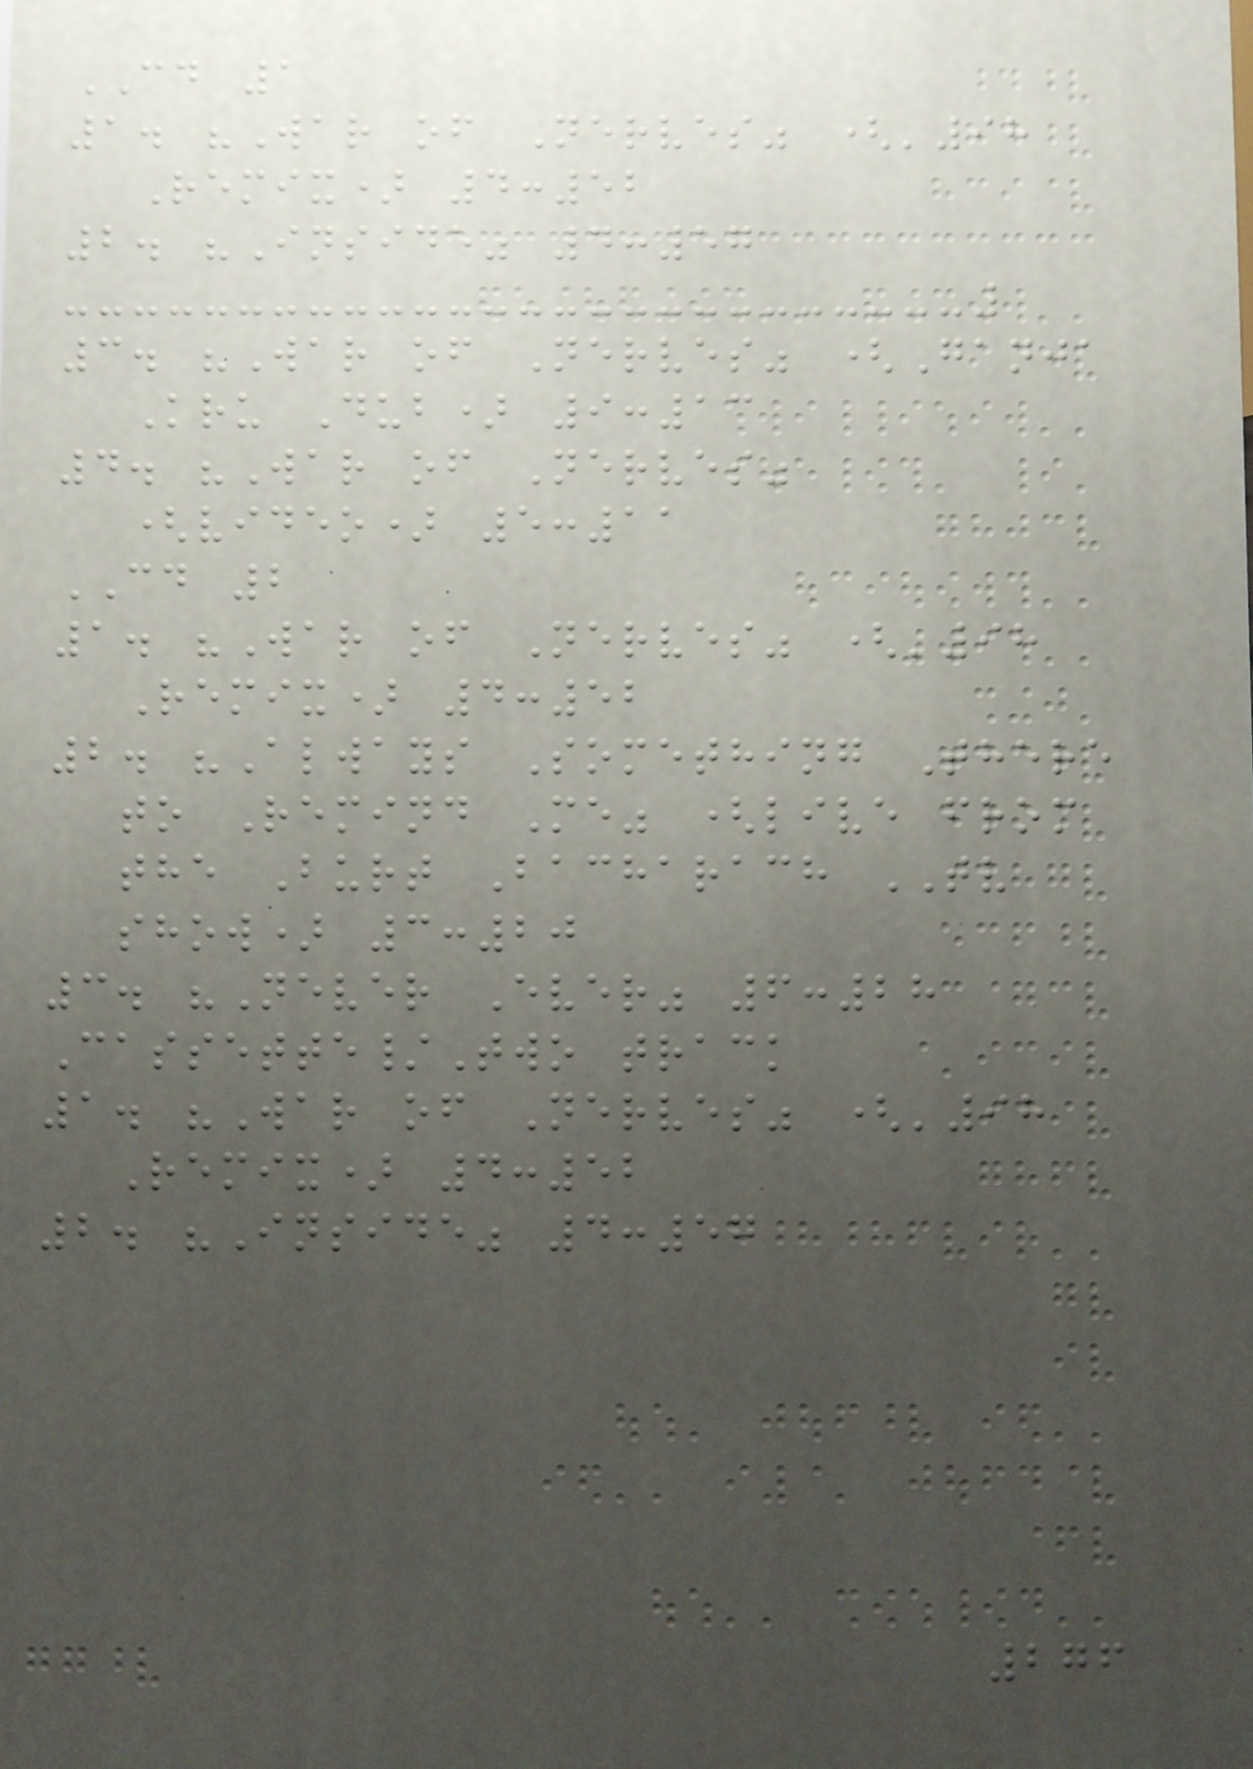CD 1
1. "War of Nerves" ('98
Remix) 4:52
2. "Inside" 4:57
3. "War of Nerves" (Ganja
Kru Dub) 9:13
4. "War of Nerves"
(video) 5:11
CD 2
1. "War of Nerves" ('98
Remix) 4:52
2. "Always Something There
to Remind Me" (live from
the Burt Bacharach TV
show) 3:20
3. "Never Ever" 6:28
Cassette/Two track
1. "War of Nerves" ('98
Remix) 4:52
2. "Inside" 4:57
276
